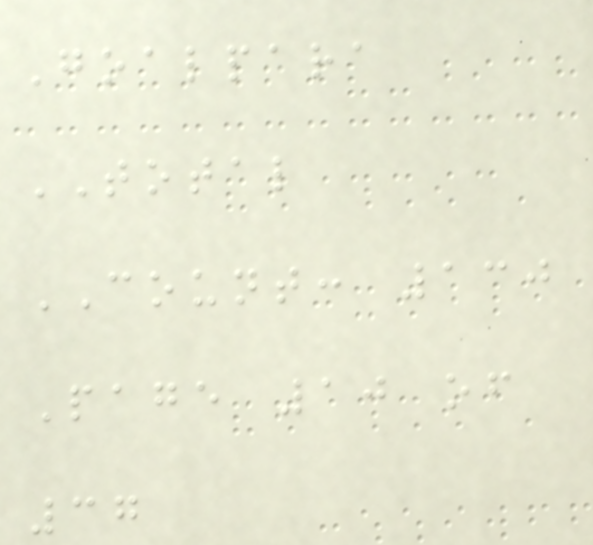Goalpara
TOTAL
COUNT: 130
Page 10 of
37
